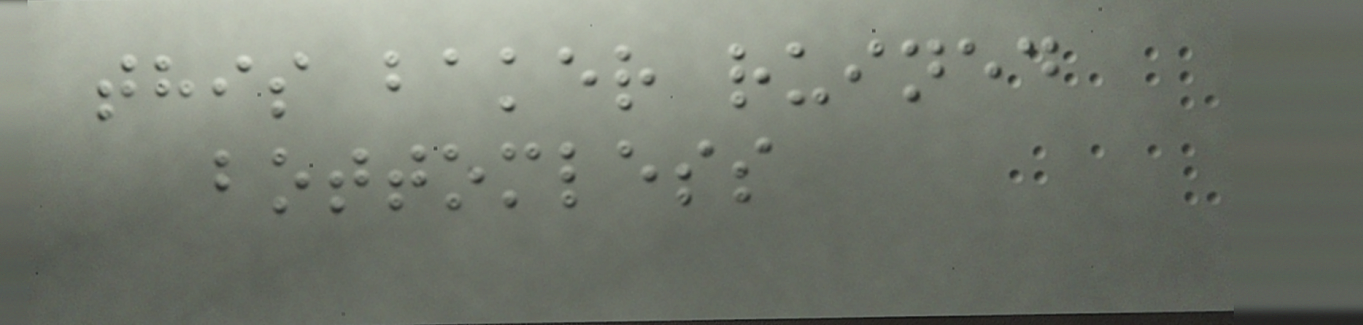this baker ruined
bottomless
